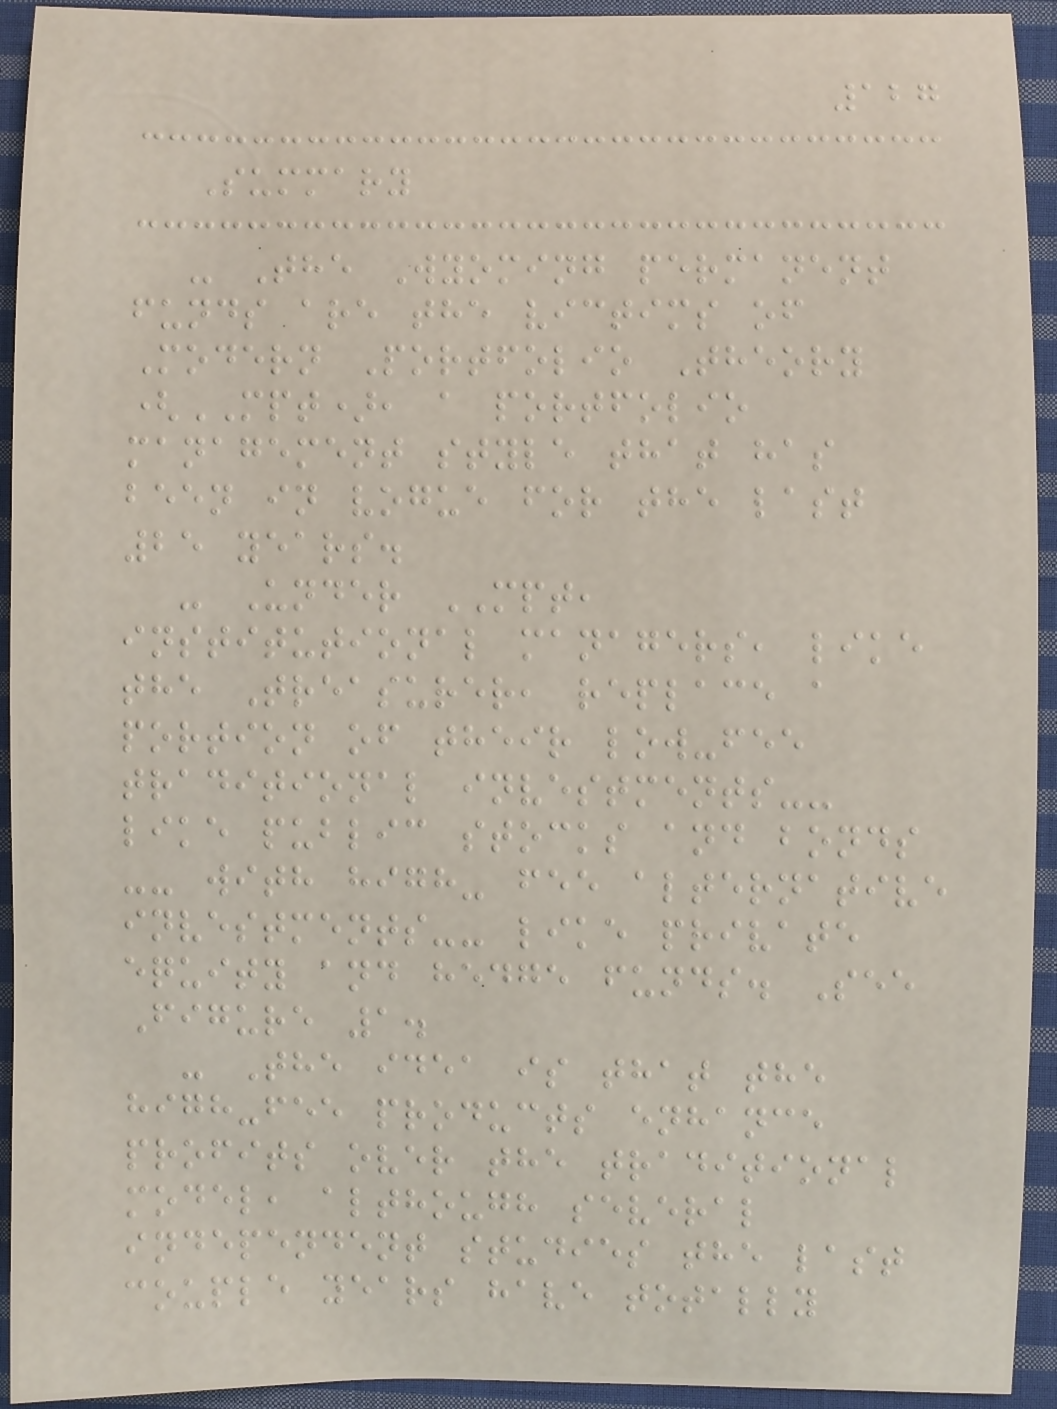127
Summary
- The Wyoming permanent
funds are the victims of
Modern Portfolio Theory
(MPT), a portfolio
management style that has
been in vogue for the last
25 years.
- Under MPT,
institutional managers, like
the Treasurer, replace a
portion of their low-fee
traditional investments--
like public stocks and bonds
-- with high- fee alternative
investments-- like private
equity and hedge funds. See
Figure 1.
- The idea is that the
high-fee products enhance
profits over the traditional
model, although several
independent studies the last
couple years have totally
